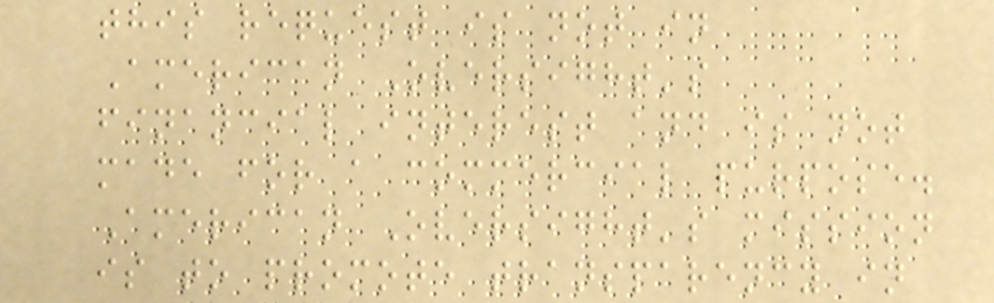this request is not in
American Oversight's
financial interest and is not
made for a commercial purpose.
American Oversight's mission
is to promote transparency in
